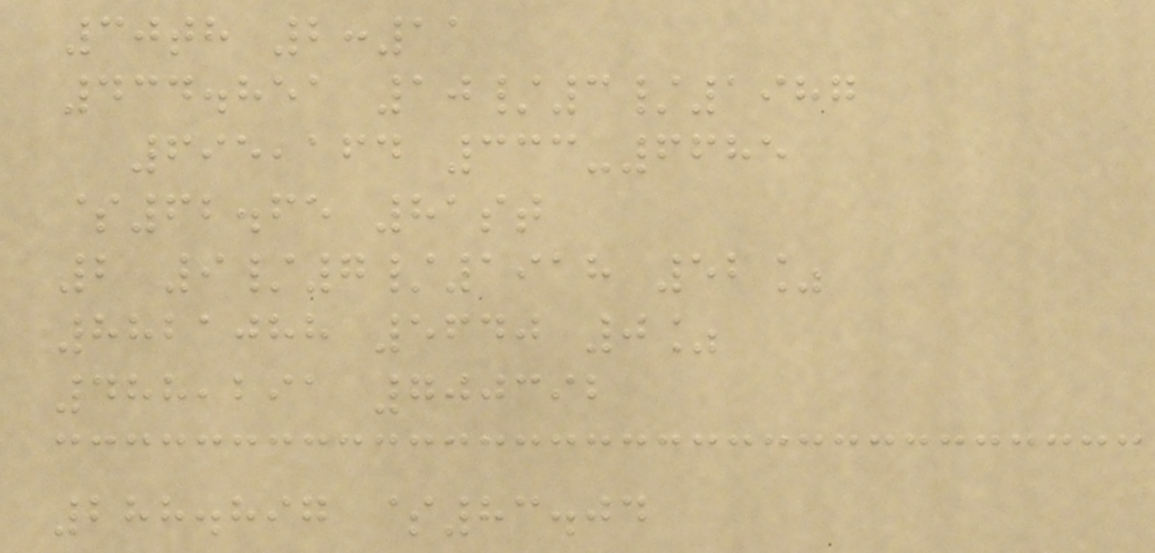30th 2:11
434.851 10/3/1987
695,164 333-6685
$62.65 81st
2 9/7/1918 52%
8821088 5640 0%
488,291 700392
288.897 $83.04
